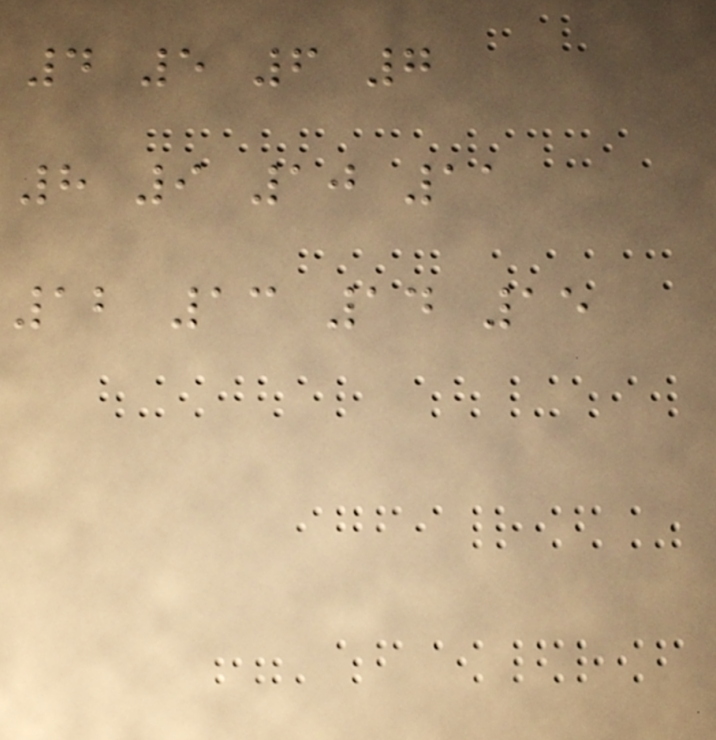4 5 6 7
8 9 10 11
12 13 14 15
